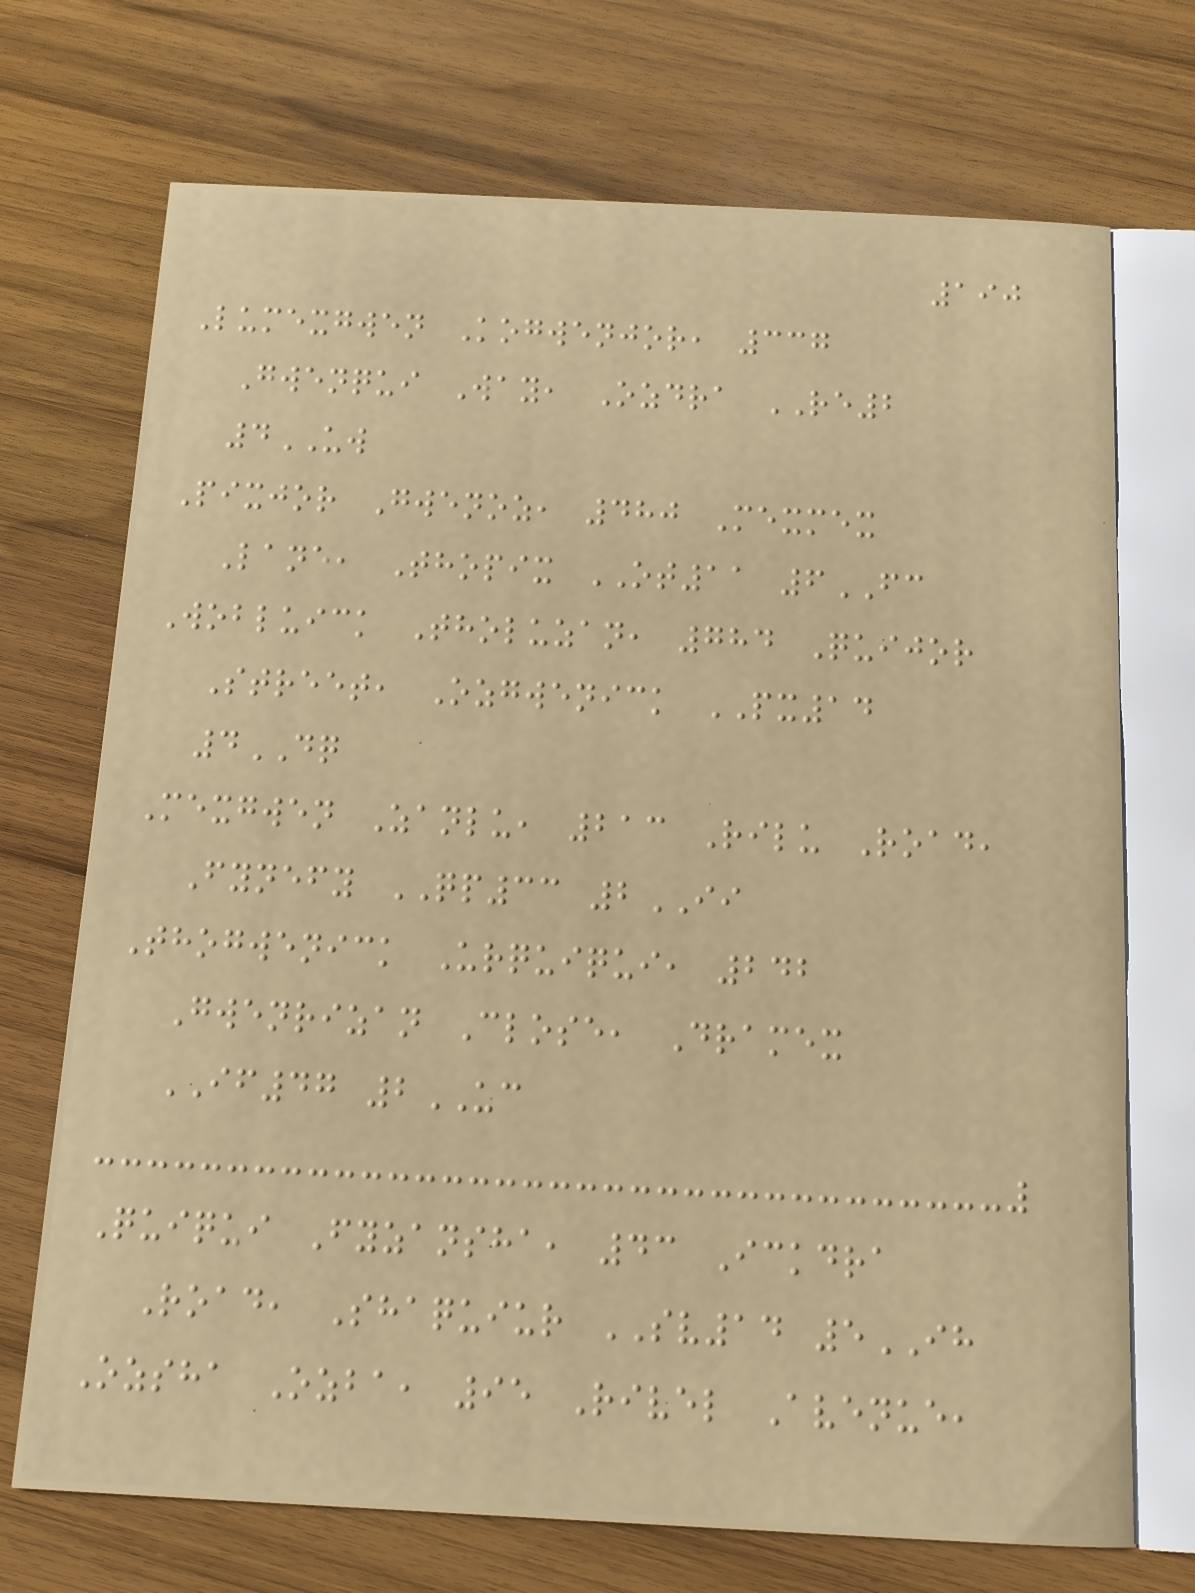190
Lumexgwen Kogwenjor, 337
Gwenqui Way, Ozdra RE2
4UW
Pixjor Gwenoz, 480 Mexmex
Lane, Thopix OT11 6FC
Wobluick Tholuzan, 784 Quijor
Street, Ozgwenick PX14
4DQ
Mexgwen Zanlu, 213 Rilu Road,
Fynefy QP33 2II
Thogwenick Urquiqui, 242
Gwenrizan Close, Dramex
IF47 2UC
Quiqui Fyzansha, 43 Ickdra
Road, Shaquiur SV14 5IH
Ozsha Ozba, 95 Rivel Avenue,
